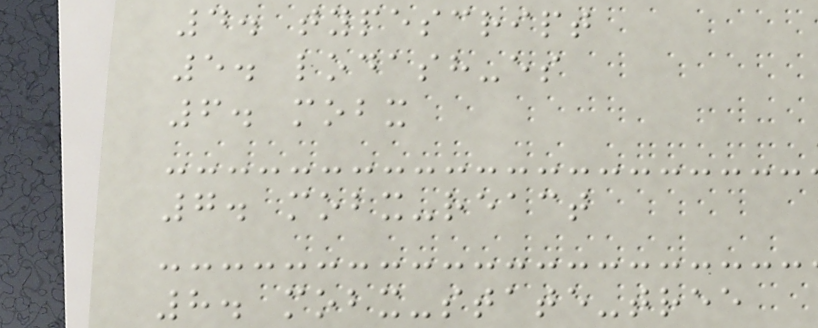4. typescript
5. lodash-es
6. mobx
7. mobx-react
8. mobx-state-tree
